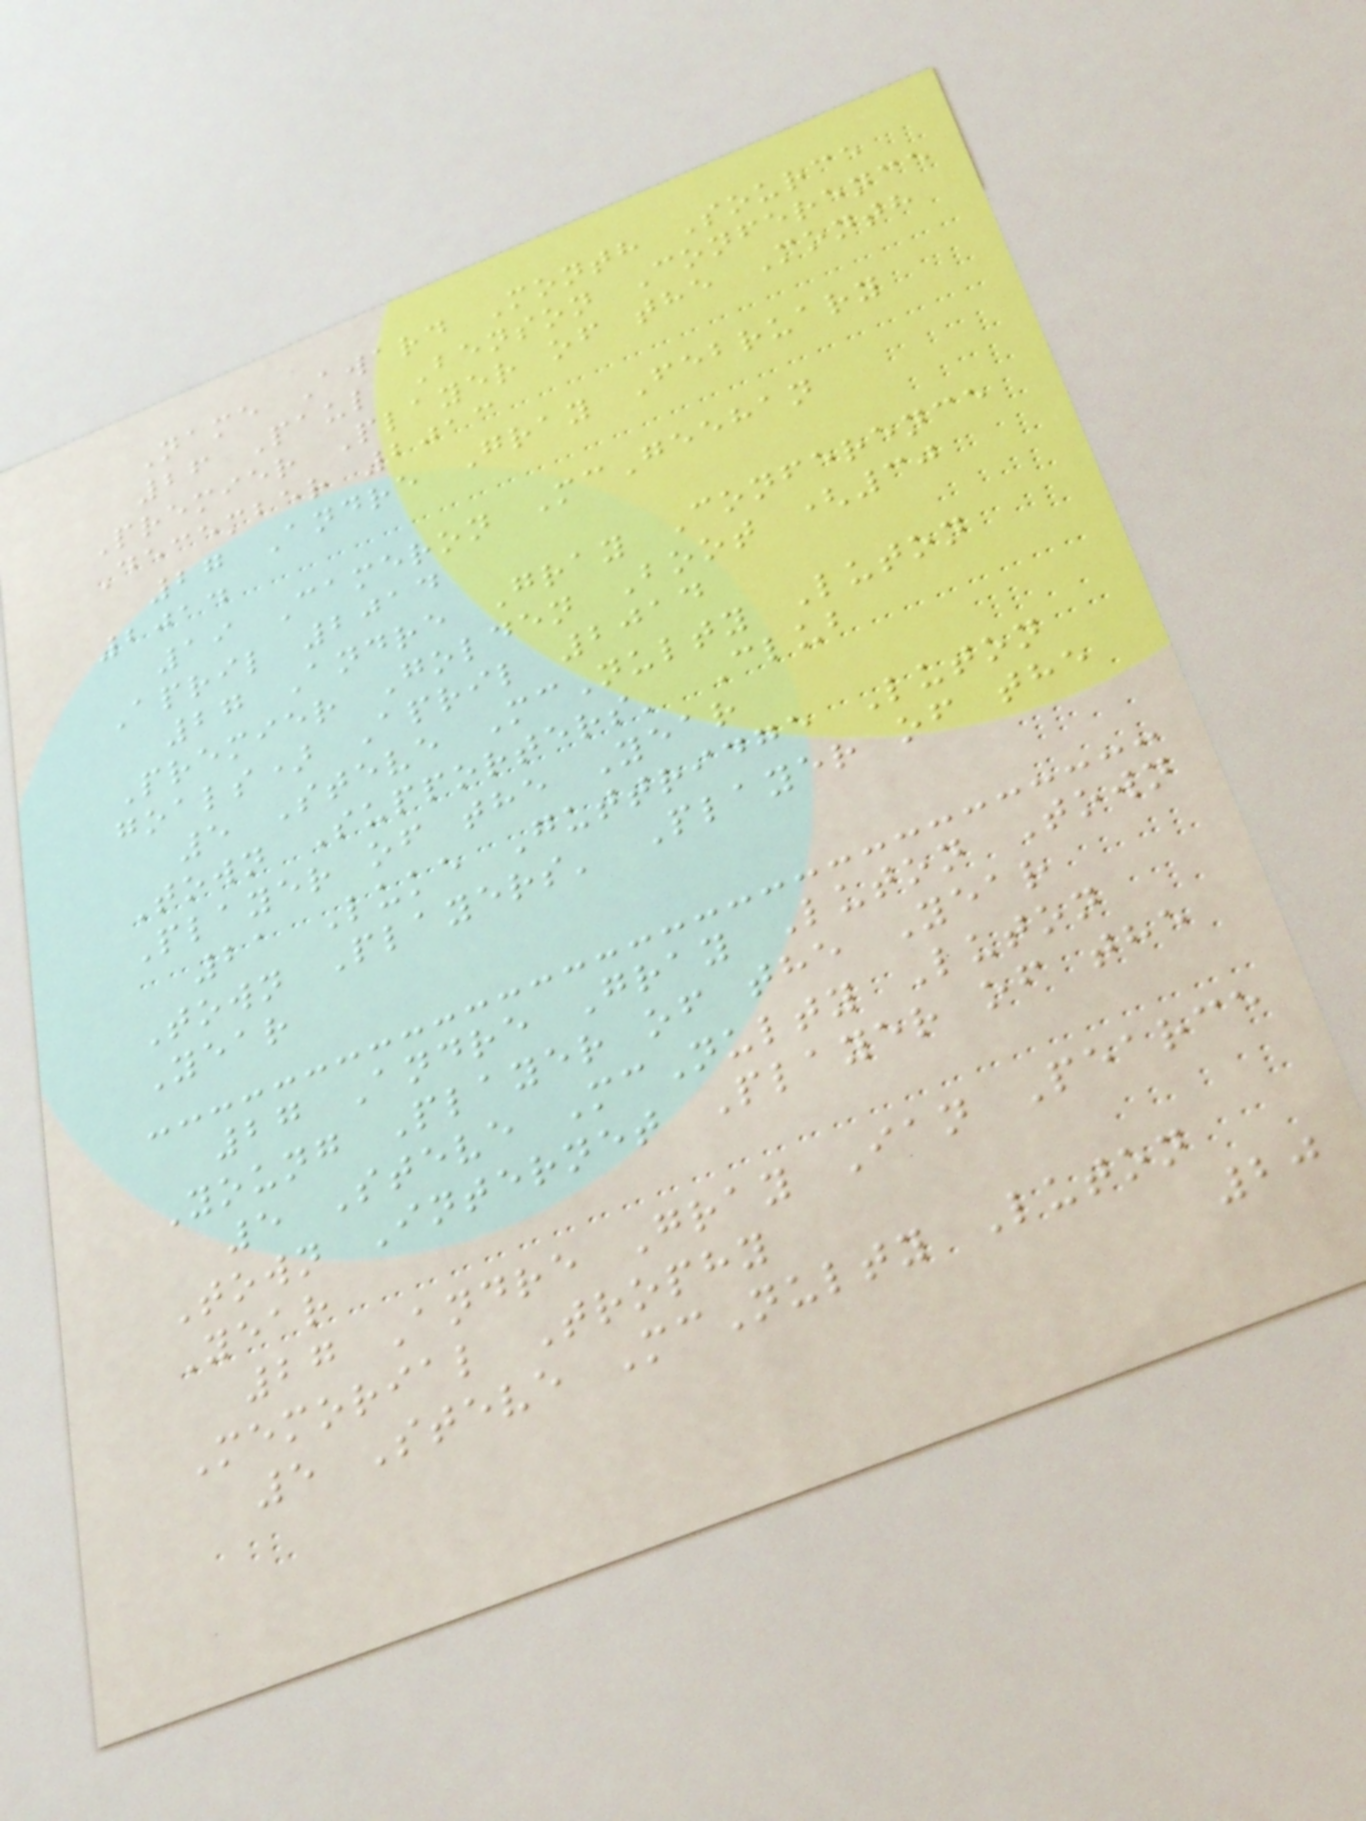Name Award Month Source
26 Paul Benson Conference
Premier Player of the Month
December 2013
27 Andre Gray February
2014
19 Cameron McGeehan
April 2014
27 Andre Gray Conference
Premier Golden Boot (30
goals) April 2014
5 Steve McNulty Luton
Town Supporters' Club
Player of the Year
21 Luke Guttridge Luton
Town Players' Player of the
Year
27 Andre Gray Luton Town
Young Player of the Year
5 Steve McNulty Luton
Town Internet Player of the
Year
27 Andre Gray Ian Pearce
Memorial Trophy
5 Steve McNulty Luton
20
